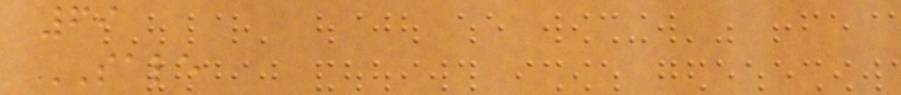69
SALE
